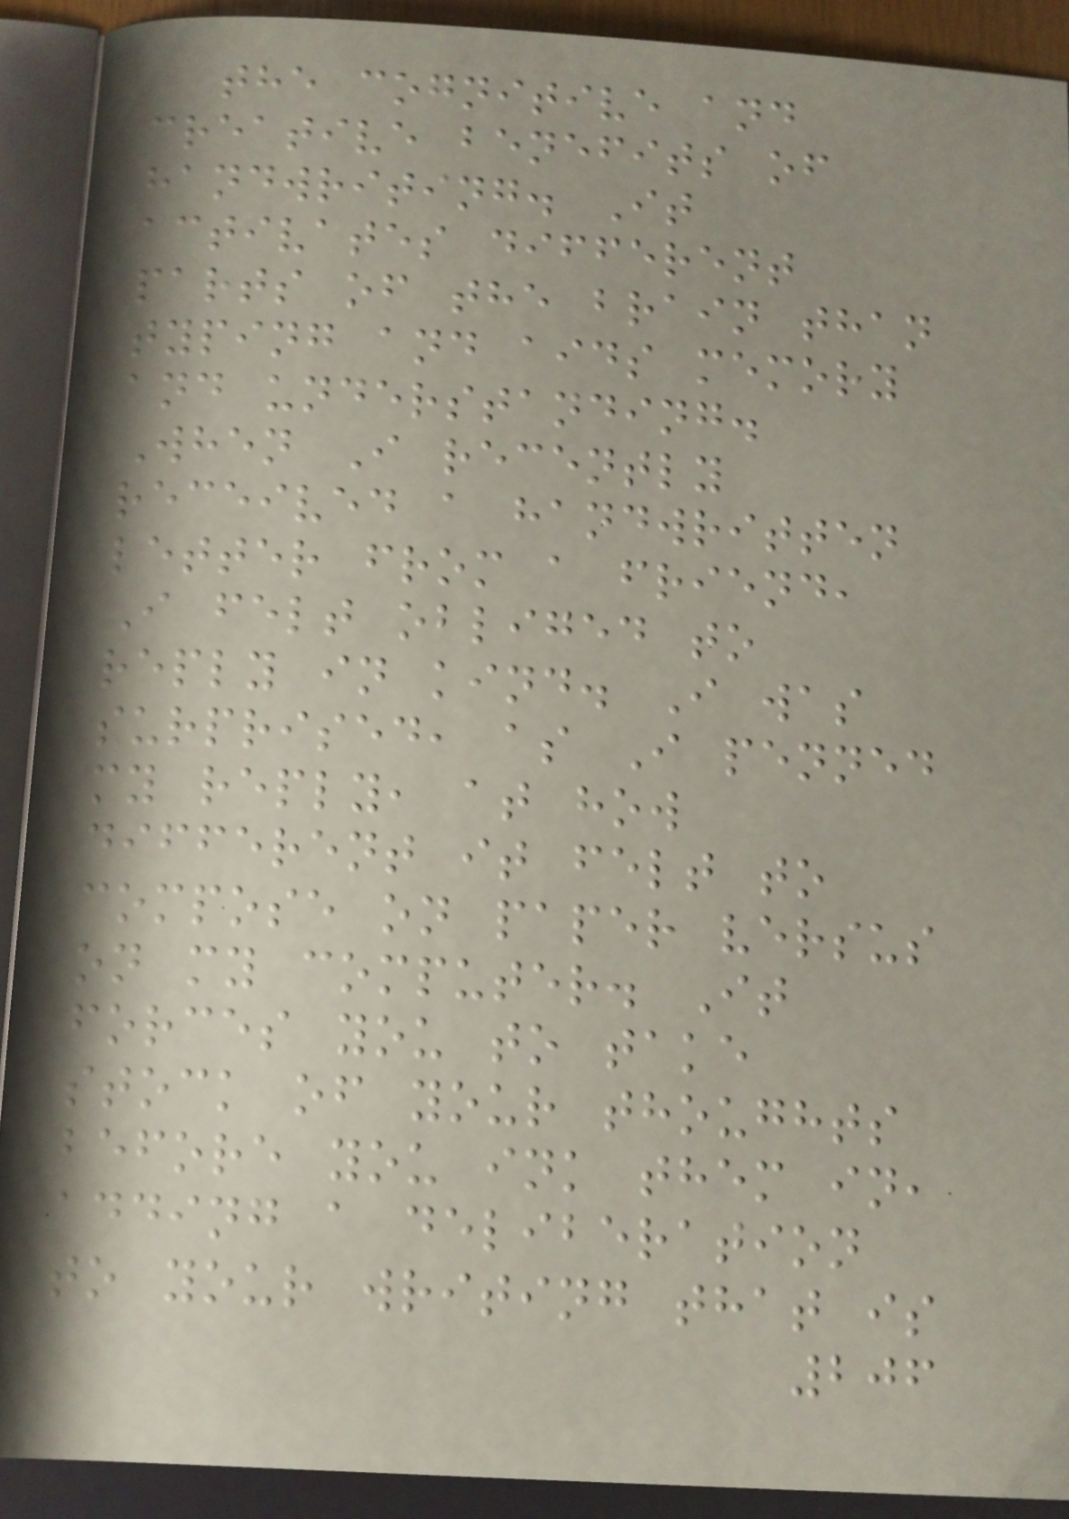the cognitive and
creative benefits of
handwriting. It
activates different
parts of the brain than
typing and aids memory
and understanding.
When I recently
received a handwritten
letter from a friend,
I felt obliged to
reply in kind. I was
surprised, as I penned
my reply, at how
different it felt to
compose on paper versus
on my computer. It
forces you to take
stock of your thoughts
before you ink them in,
adding a deliberation
to your writing that is
206
